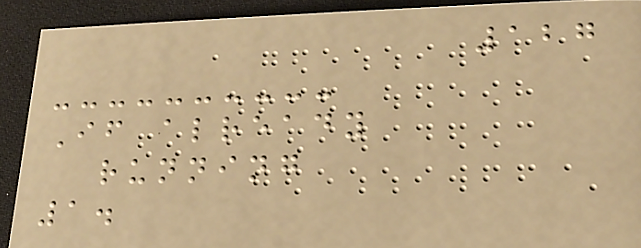127
If already
running
1.
